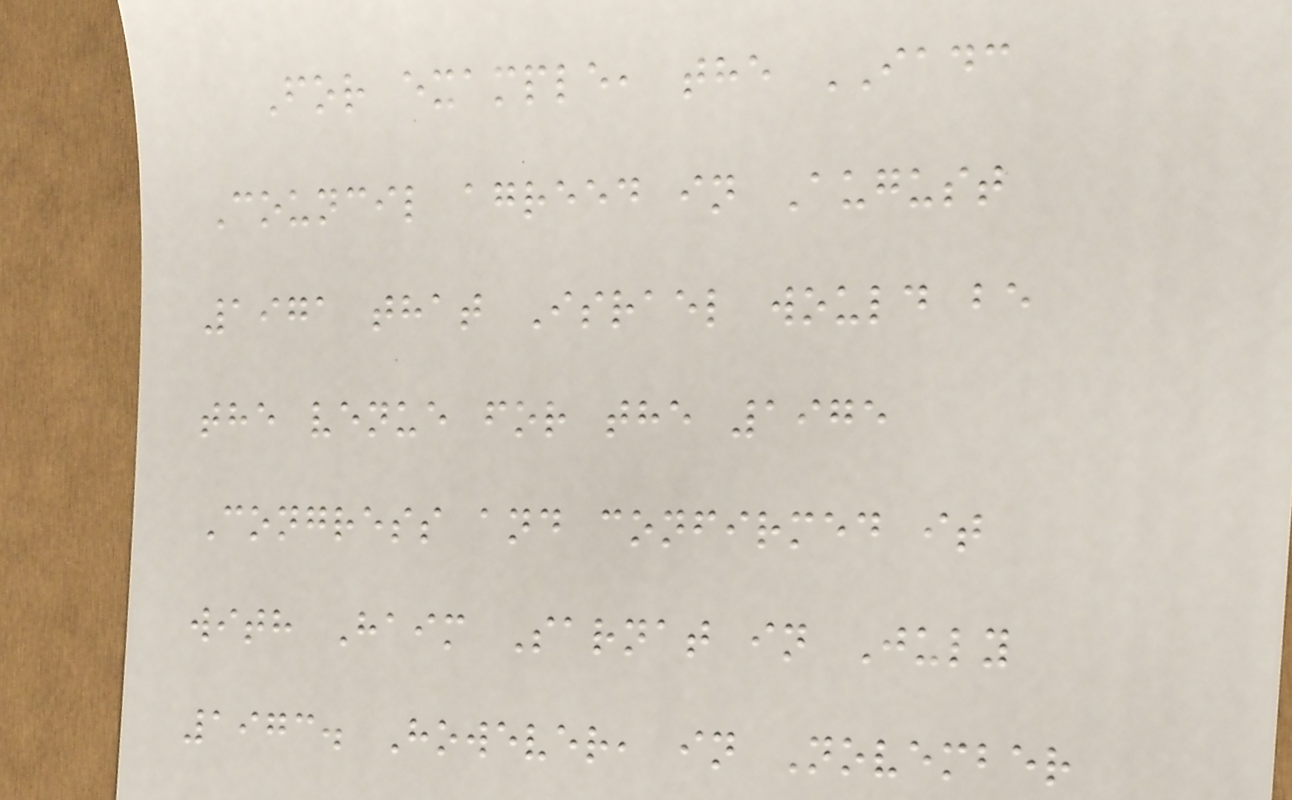For example, the IADC
Council agreed in August
1971 that Israel would be
the venue for the 1975
Congress and confirmed it
with Haim Sarnat in July
1973. However, in November
